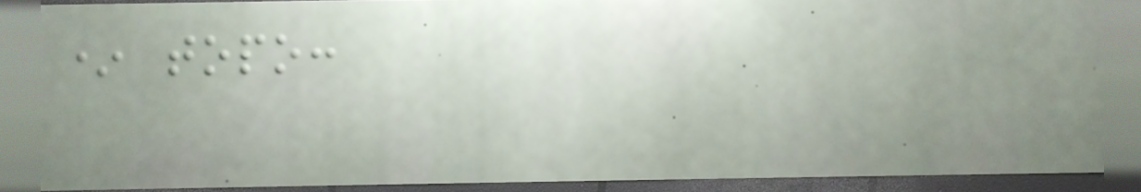* topo:
